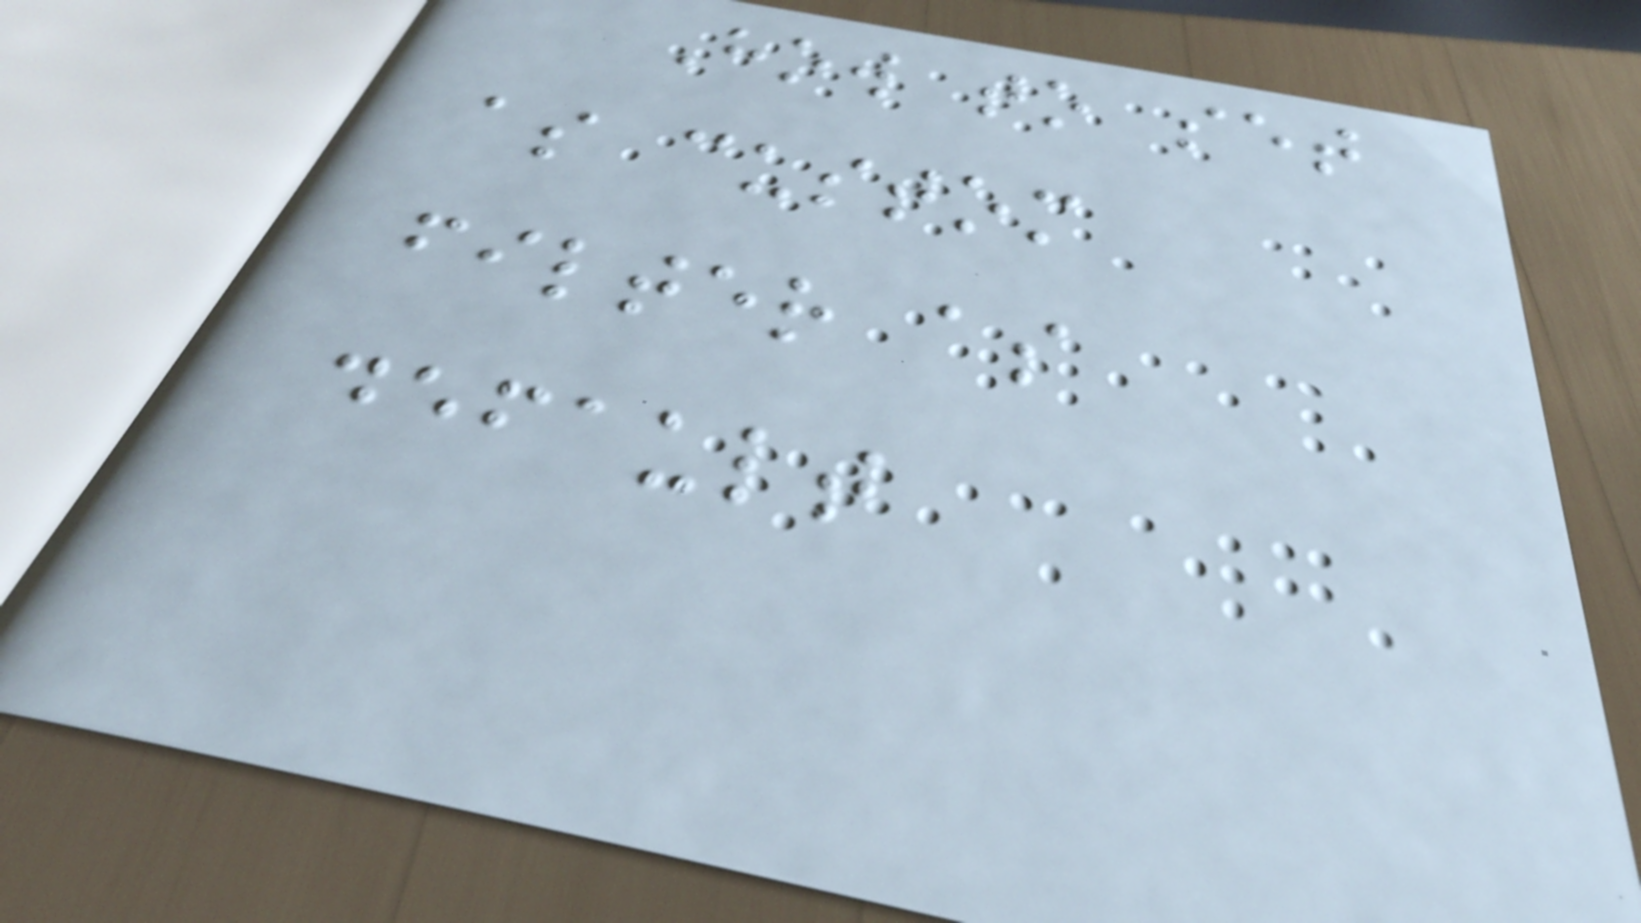How to set
as custom
filter as
default
